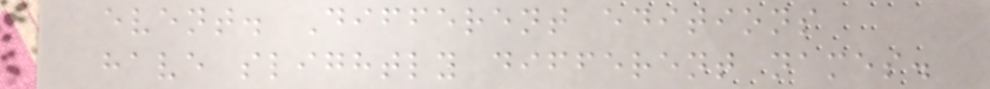event. Different editions
have slightly different names.
